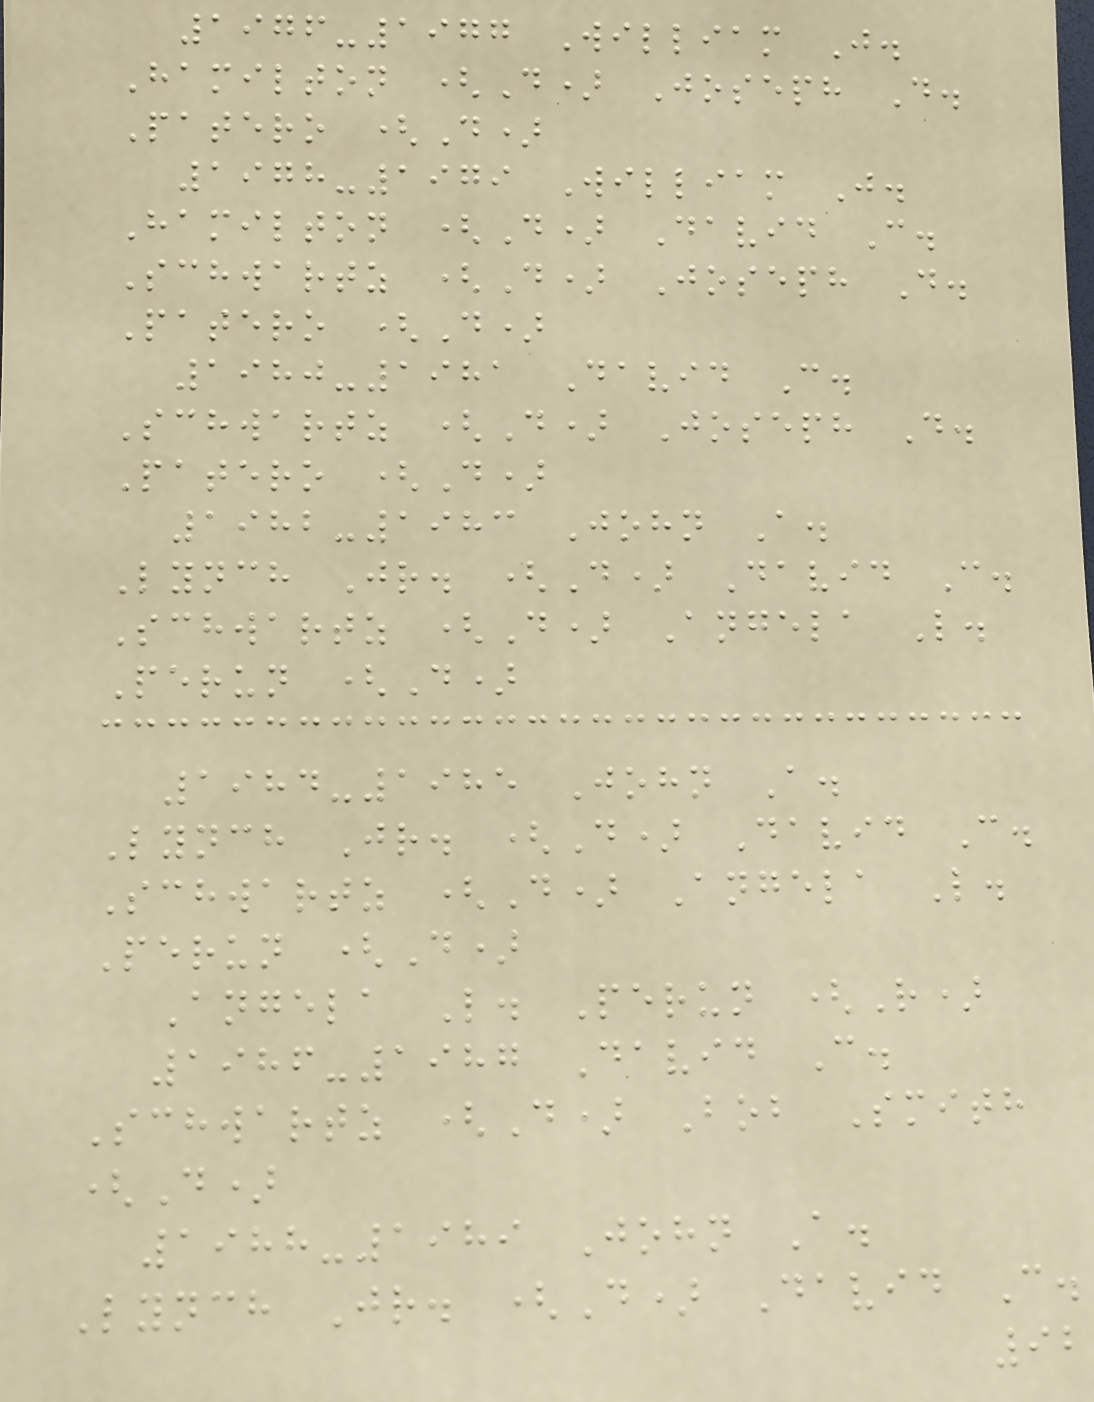1976-1977 William J.
Hamilton (D) Joseph D.
Patero (D)
1978-1979 William J.
Hamilton (D) David C.
Schwartz (D) Joseph D.
Patero (D)
1980-1981 David C.
Schwartz (D) Joseph D.
Patero (D)
1982-1983 John A.
Lynch Jr. (D) David C.
Schwartz (D) Angela L.
Perun (D)
1984-1985 John A.
Lynch Jr. (D) David C.
Schwartz (D) Angela L.
Perun (D)
Angela L. Perun (R)
1986-1987 David C.
Schwartz (D) Bob Smith
(D)
1988-1989 John A.
Lynch Jr. (D) David C.
92
